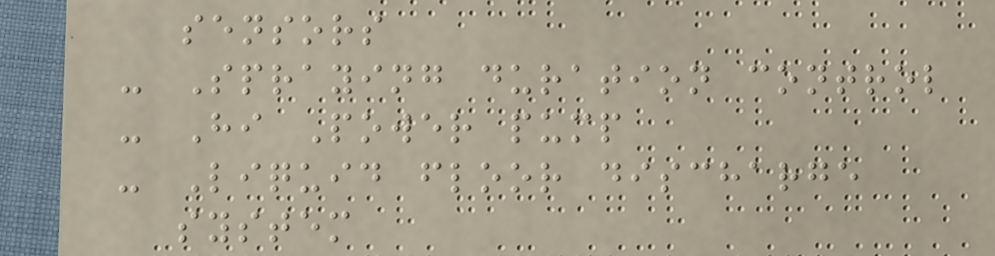sensors
- Spraying duration control
- Hi Power pump
- Liquid floor discharge
system
